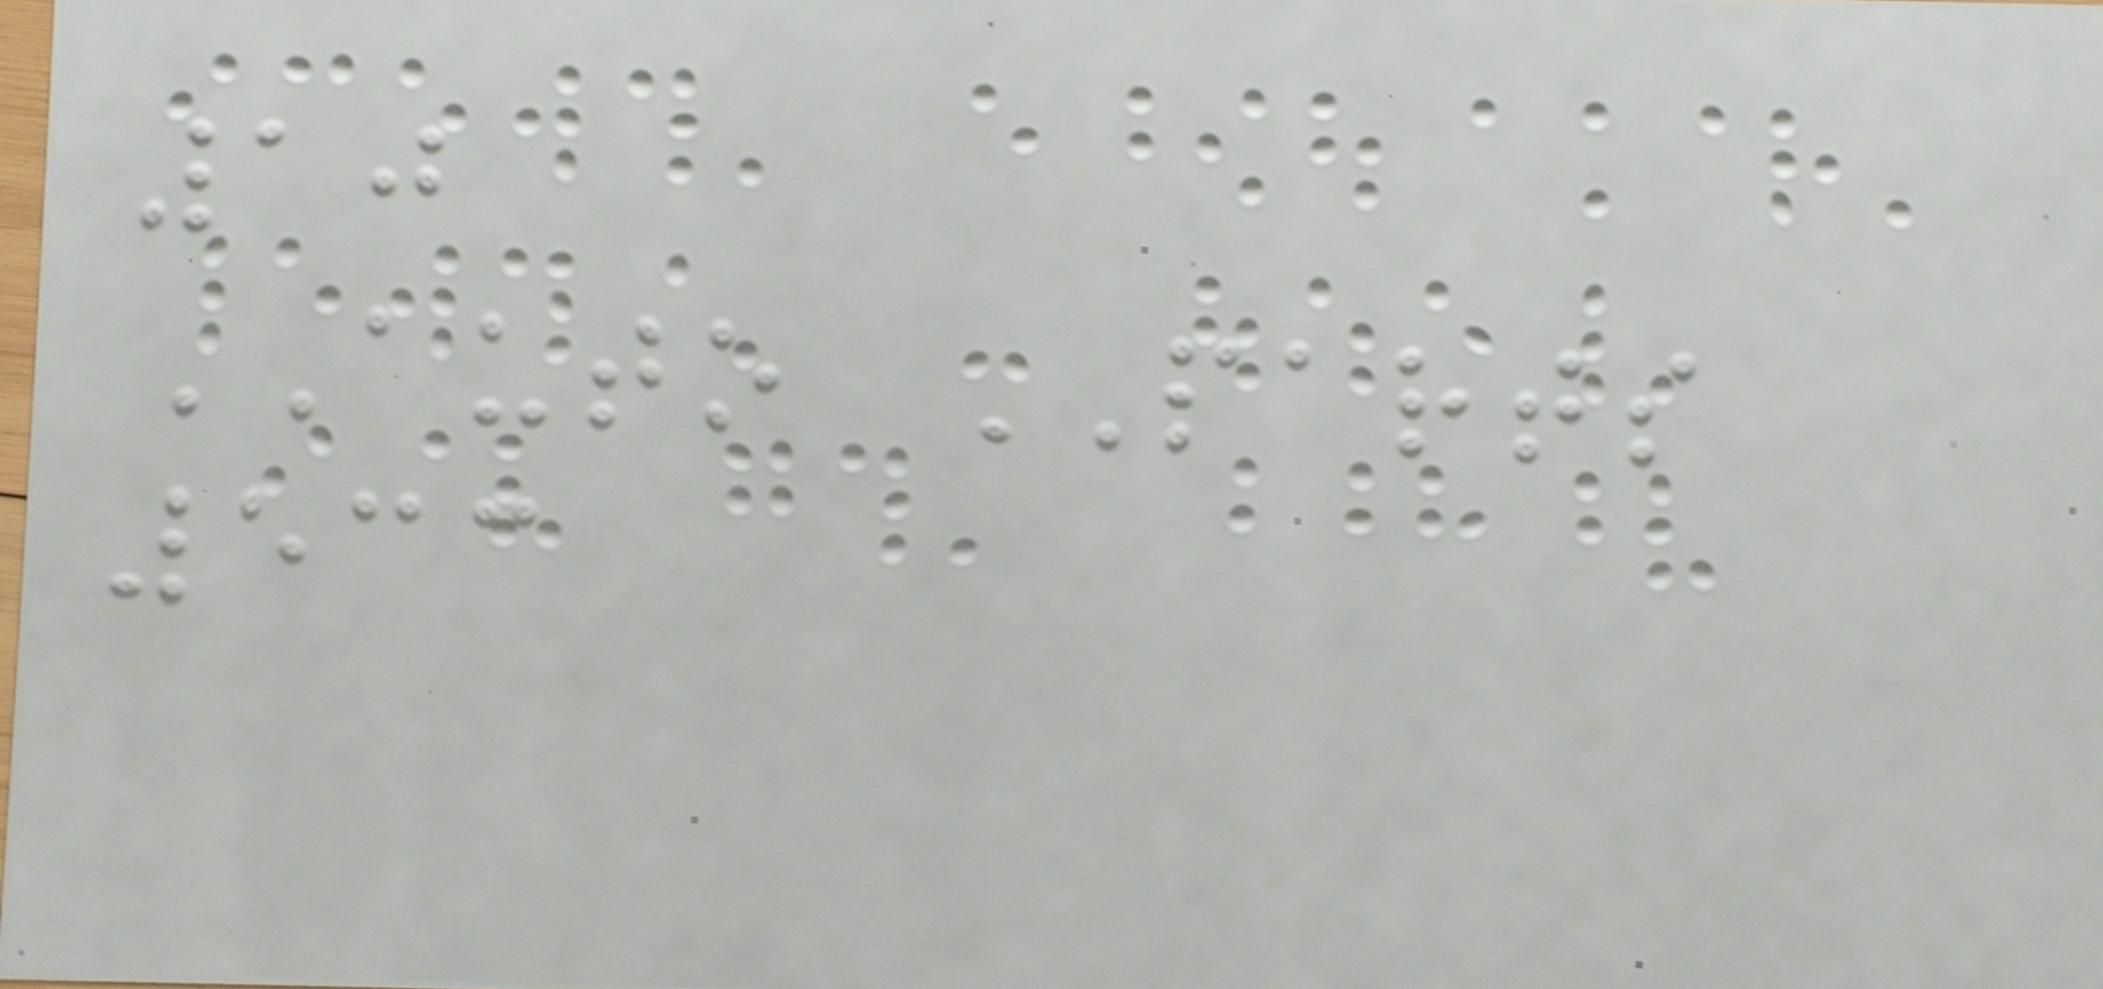10
AUTO PARTS
533
